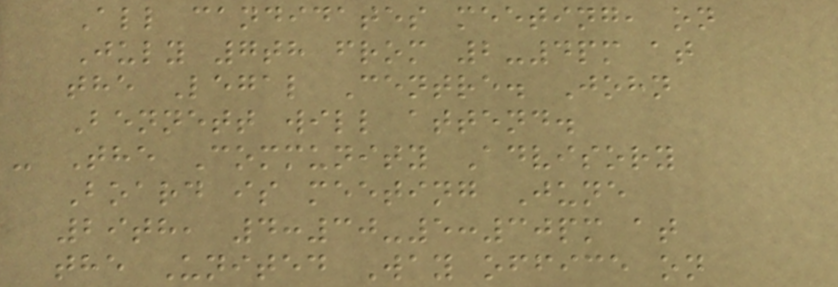All candidates meeting, on
July 7th from 2-4pm at
the Legal Centre. John
Bennett will attend.
- The Community Advisory
Board is meeting June
29th, 4:30-5:30pm at
the United Way office on
